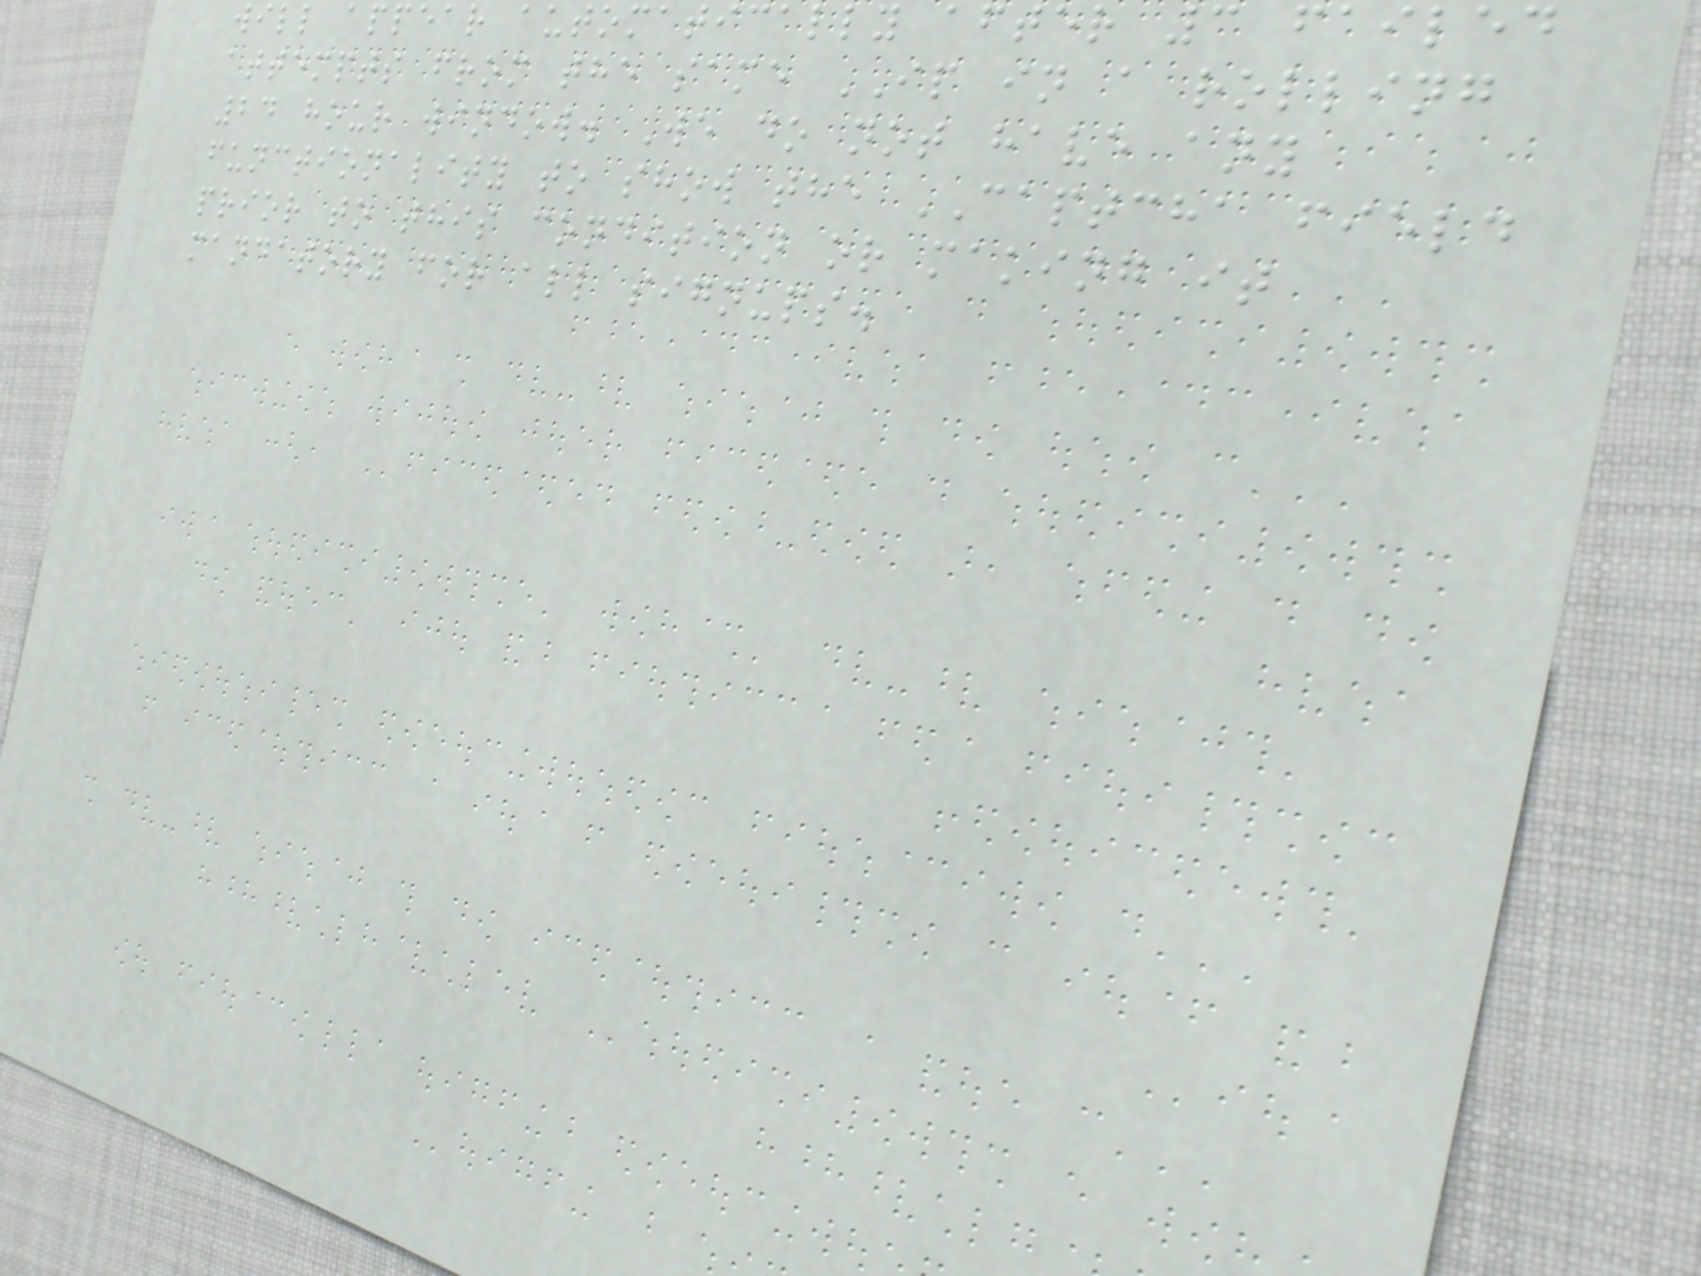will appear automatically after 3 failed
attempts from the same IP in a rolling
24 hour window. We do not have any
functionality to show the CAPTCHA field
prior to this condition or making it
mandatory for all signups.
